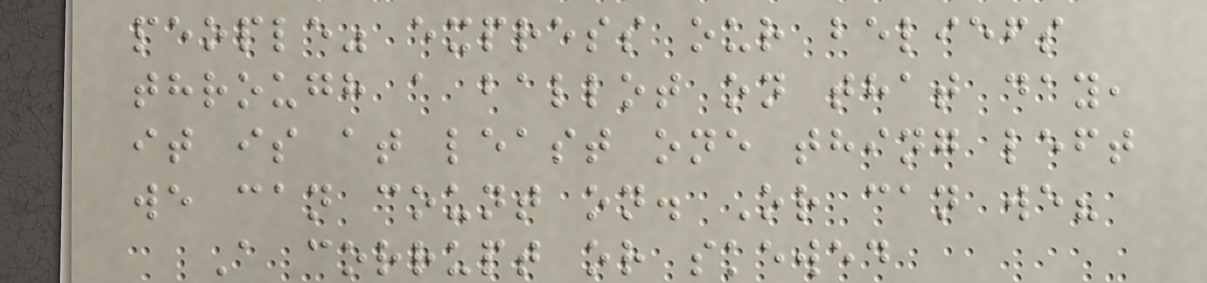people" express our beliefs
through a ballot on that day,
it is at least one thing left
we can count on. Or can we?
A corrupt or skewed
